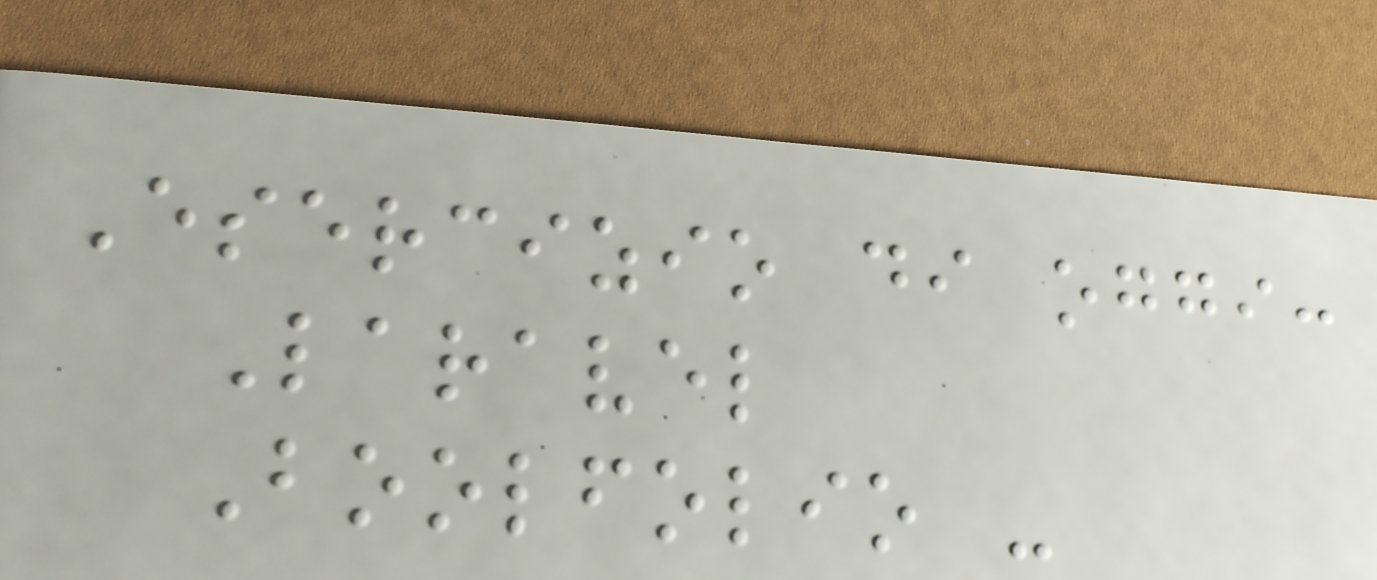Esercizio di oggi:
Laravel
Boolfolio -
